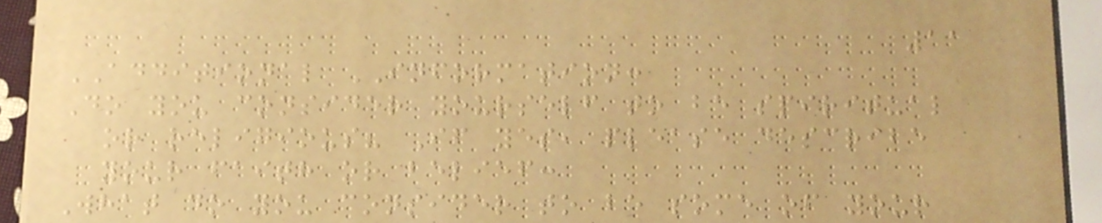11
ADDITIONAL INFORMATION:
Do you consider yourself to be spiritual
or religious? If yes, please describe
your faith or belief:
What do you consider to be some of your
